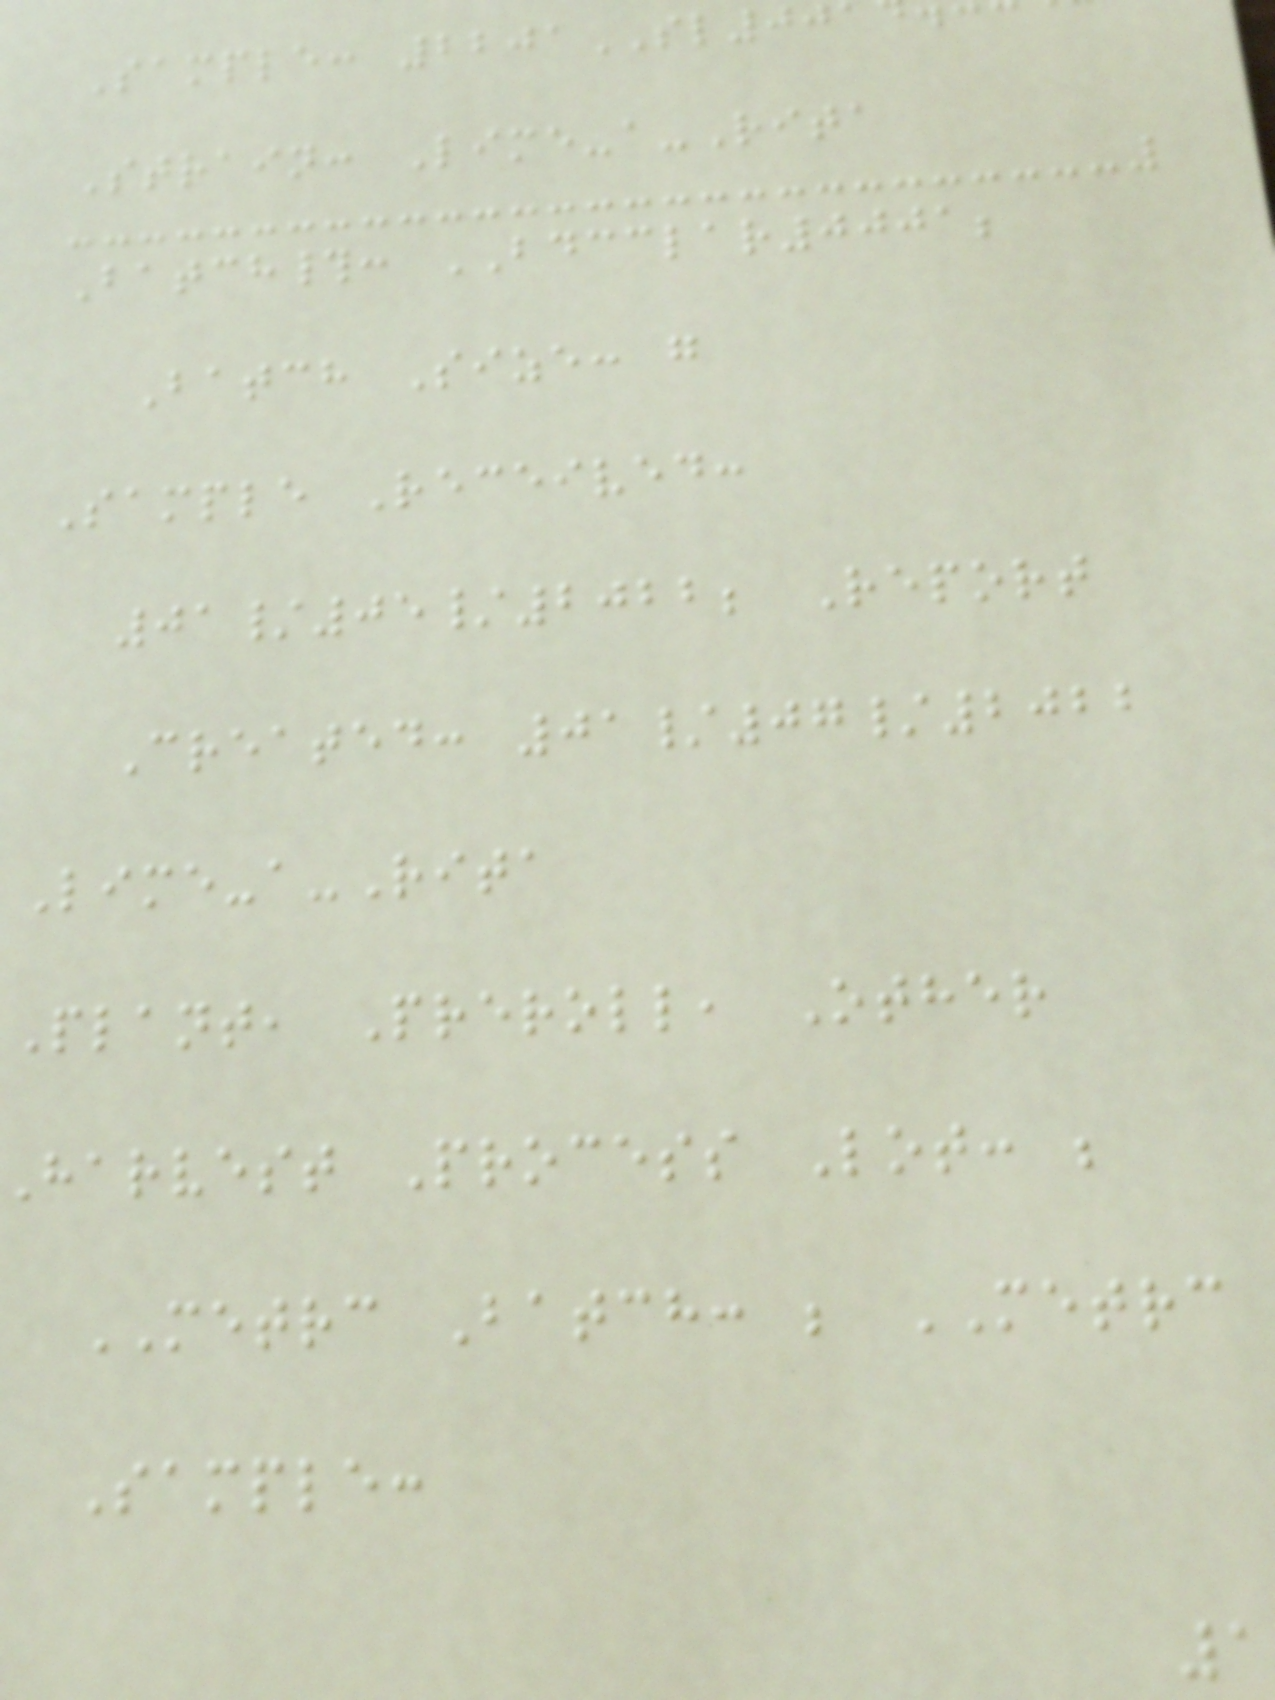Sample: 2201SL00
Strain: Lime-a-Rita
Batch#: BDCCLAR0001;
Batch Size: g
Sample Received:
01/05/2022; Report
Created: 01/07/2022
Lime-a-Rita
Plant, Preroll, Other
harvest Process Lot: ;
METRC Batch: ; METRC
Sample:
